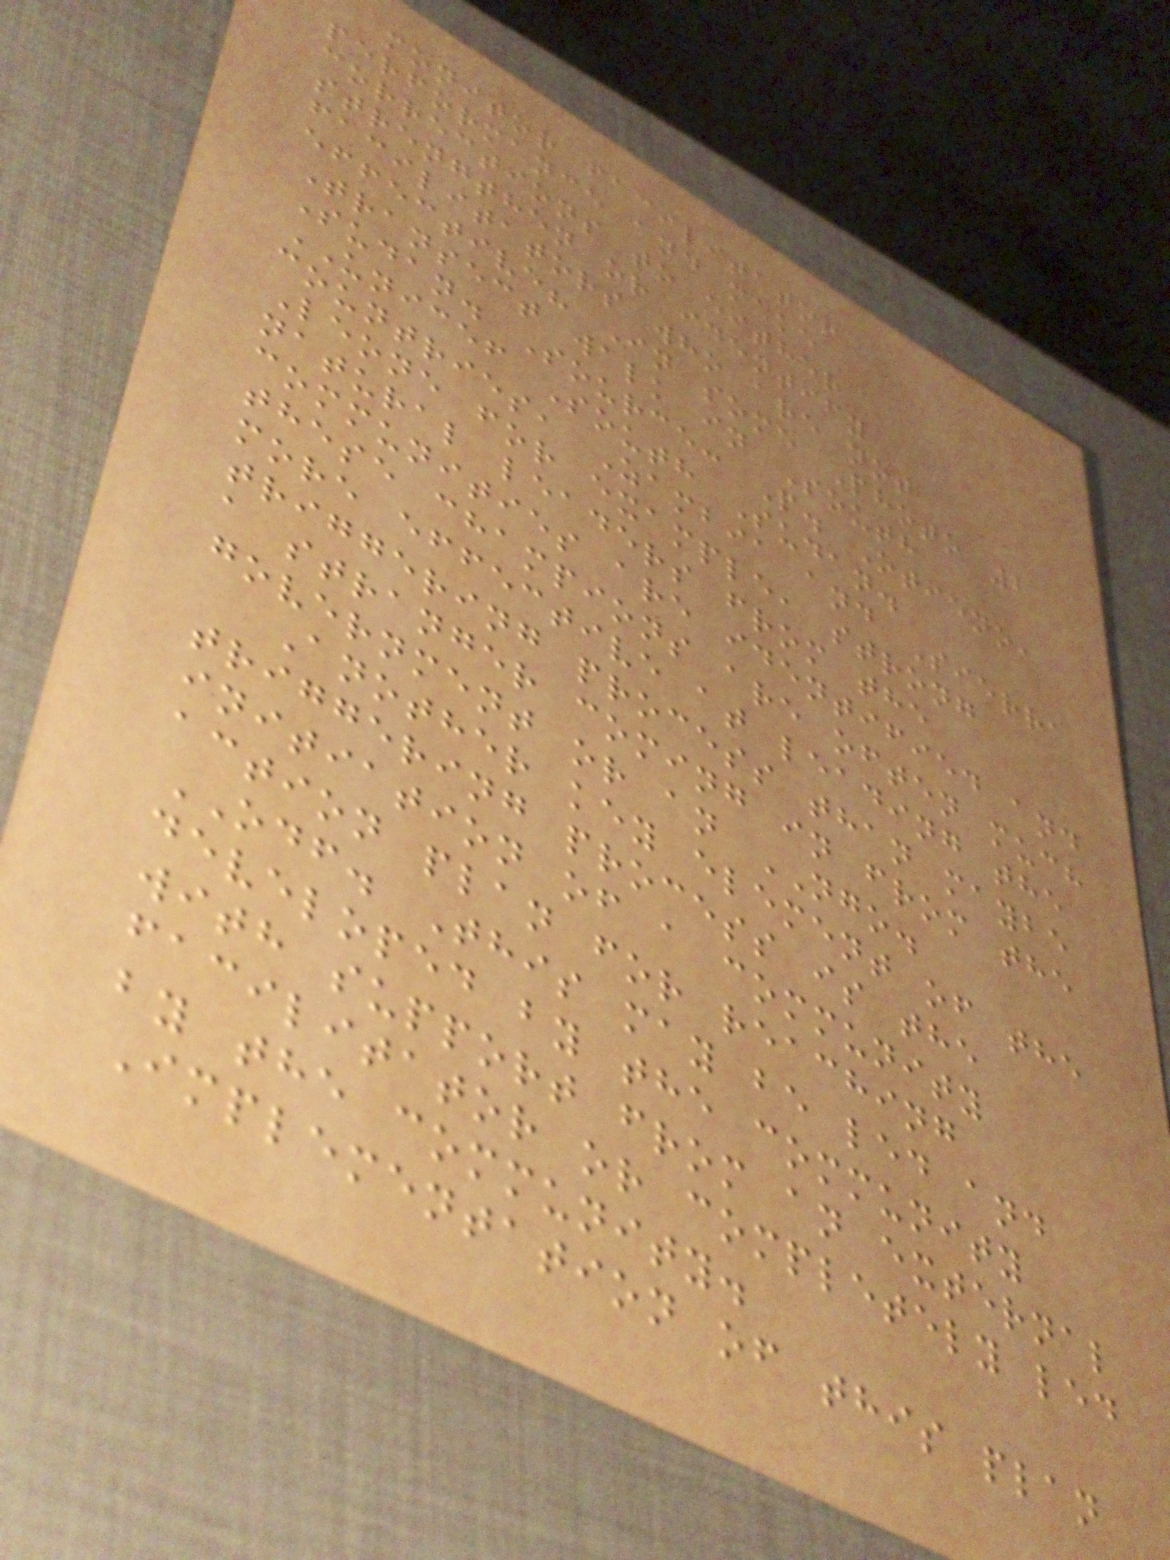monitor facilitator
performance and make
corrections to either
strengthen or identify
facilitators who are not
effective? In some Photo 2
Transect walk in South
Sudan. Source: P. Otieno,
UNICEF South Sudan.
countries, Zambia and Sierra
Leone for example, strong
natural leaders from the
communities are identified and
these champions are often much
more effective at leading the
triggering process than maybe
a stranger coming in from the
government or an NGO.
Another key element of the
triggering process is the
initiation of a community
action plan for reaching
ODF. This may be led and
developed by the community
with support from an external
facilitator or completely led
by the community.
Implementation of this plan
